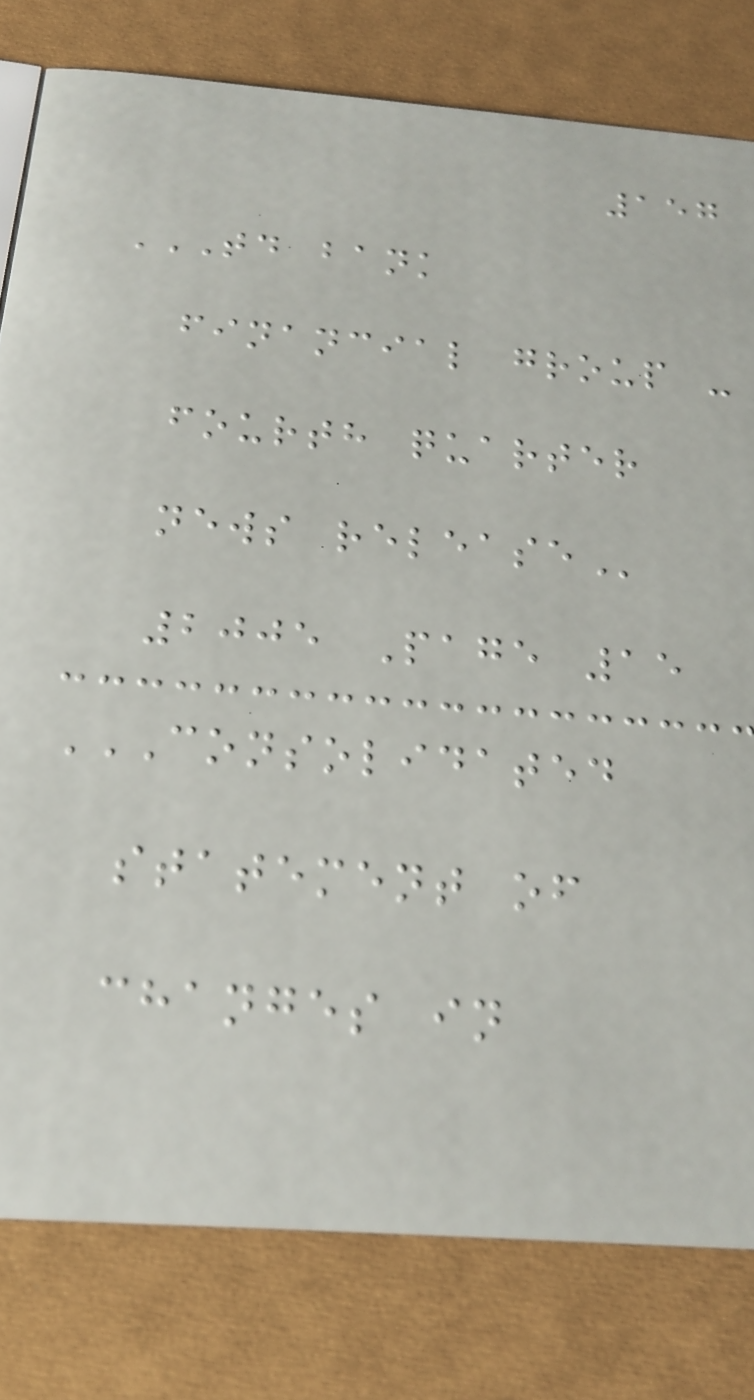157
TD BANK
FINANCIAL GROUP -
FOURTH QUARTER
NEWS RELEASE
2005 Page 15
CONSOLIDATED
STATEMENT OF
CHANGES IN
